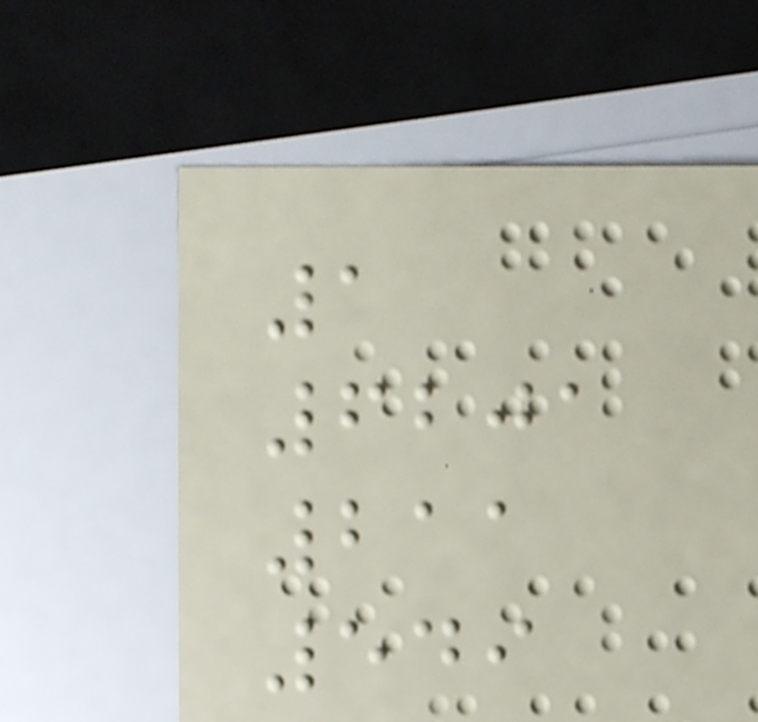1
6201
211
549
